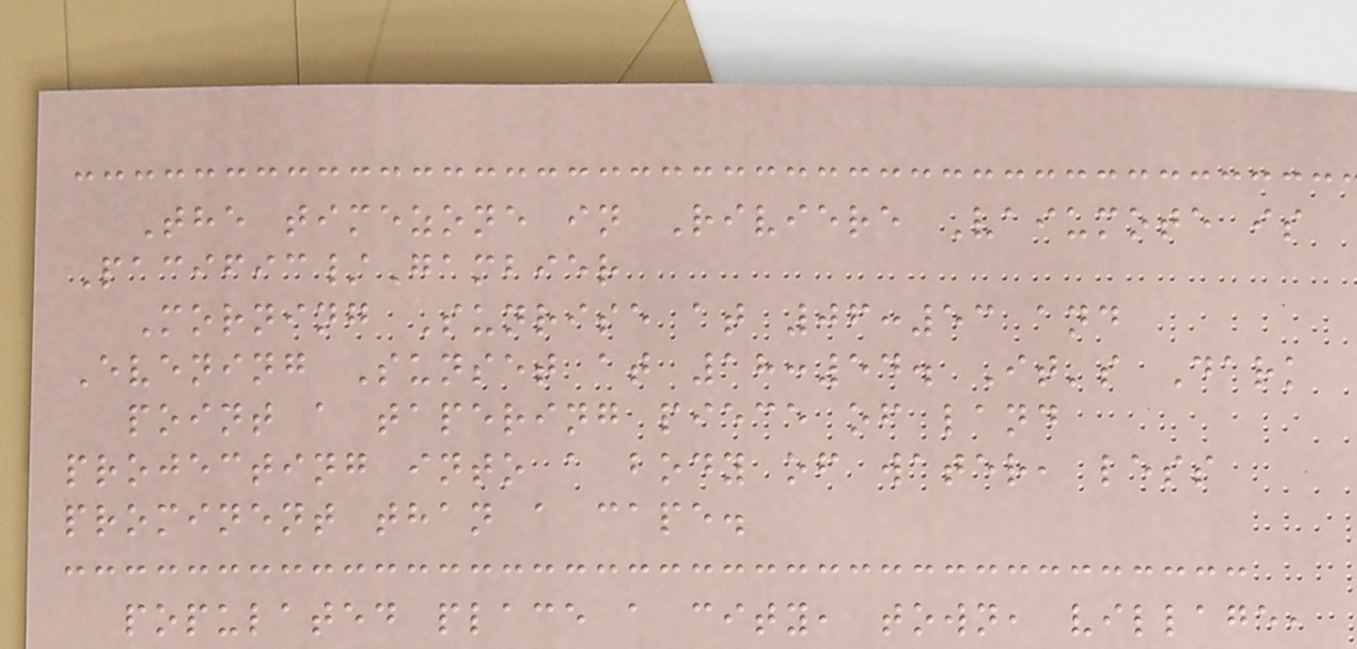The timezone in Riviere Vaiumote is
Pacific/Gambier
Morning Sunrise at 06:53 and
Evening Sunset at 18:54. It's Dark
point a tapering piece of land
projecting into a body of water, less
prominent than a cape.
populated place a city, town, village,
